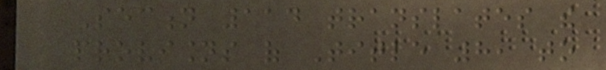Section 114 translates the
provisions of Title 8, to
